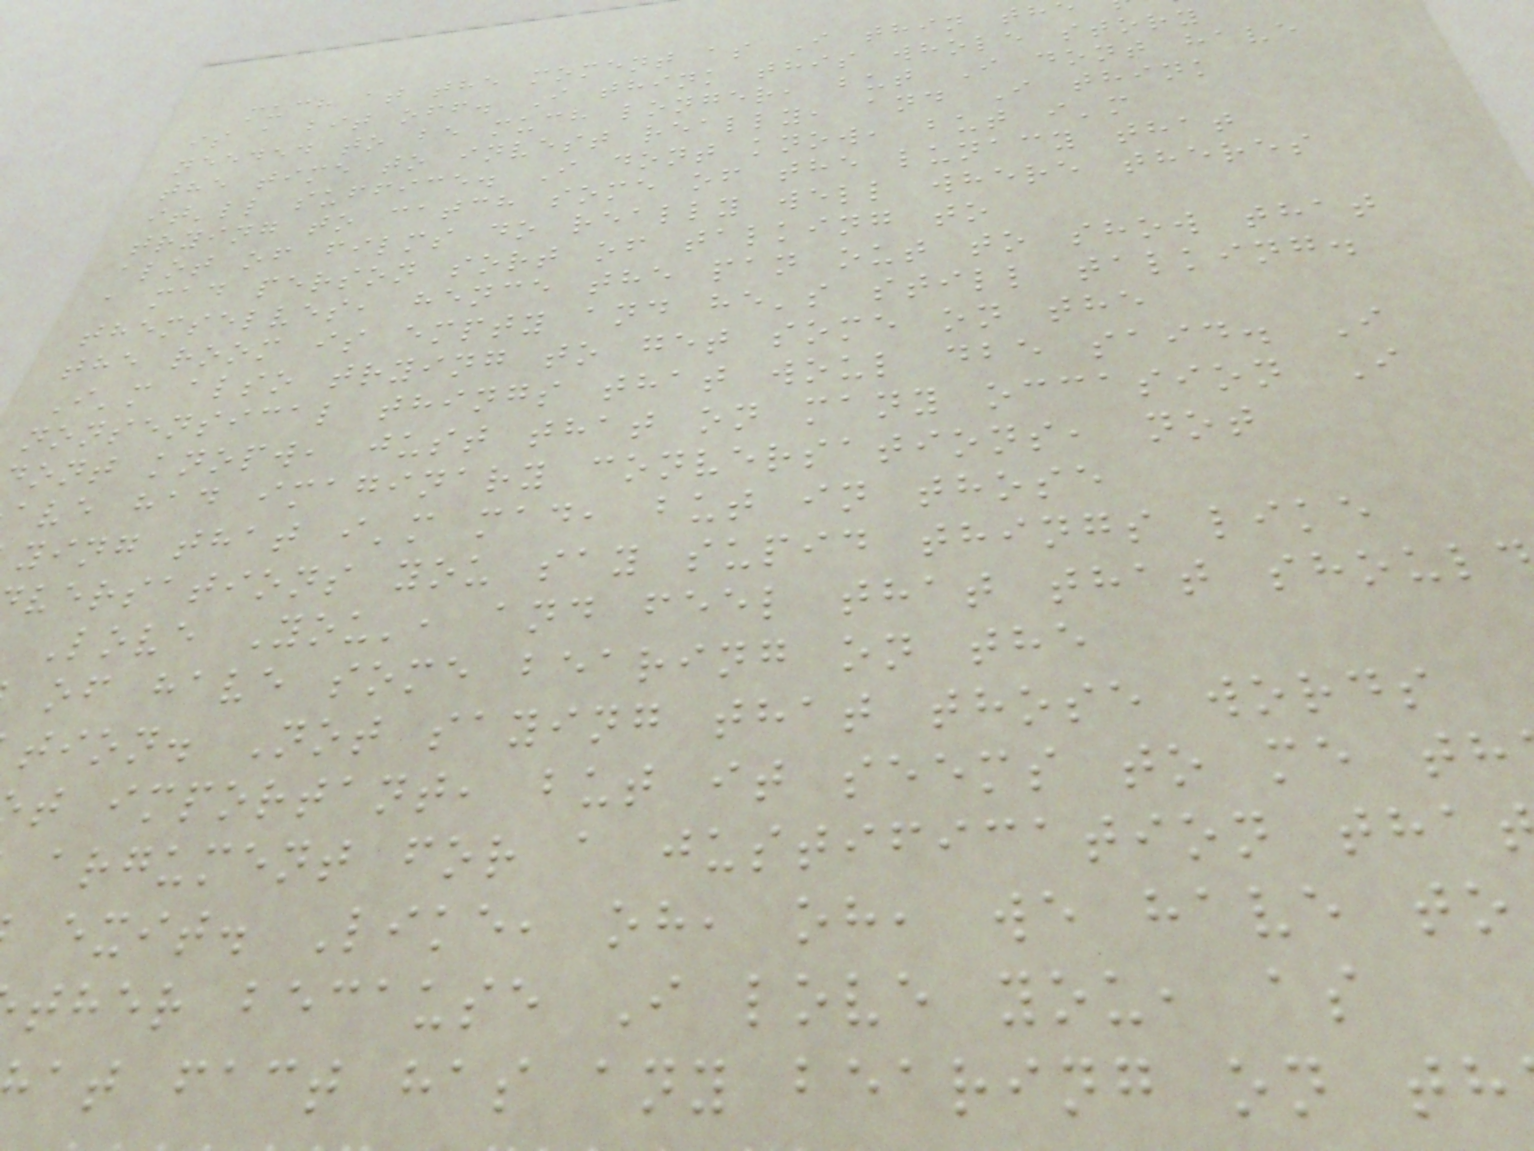much at the moment as I thin th
is a bit off. I think this whole story
needed to be much longer, but I dont have
the time to invest really, and I think
it'll suffice. I dont know, but i'm
trying to catch some of the lunacy that
alot of films do really well where theres
a mad person sort of talking to
themselves, hence the pan out to show that
the room is empty and he's still talking.
I'm also trying to get some on the
nonsensical things that woul dbe said. I
ont knopw, just that on many occasion I
ave had imaginary conversations, not
ying that i'm mad, but in those
versations you say supid things like
Love You', and feel that that shoul
of have some bearing on the
tion. Not saying that those words
t important, but it seems to me th
argument for a justification tha
exit. Like, oh, oh, we have to
ther because I love you, as
at fact has any bearing on th
